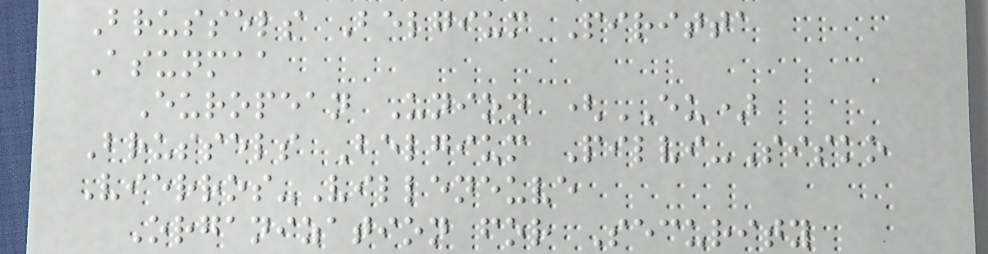Brussels Belgium Piritta
Asunmaa
European Union (EU)
Brussels Belgium Pilvi-Sisko
Vierros-Villeneuve
Organization for Security
